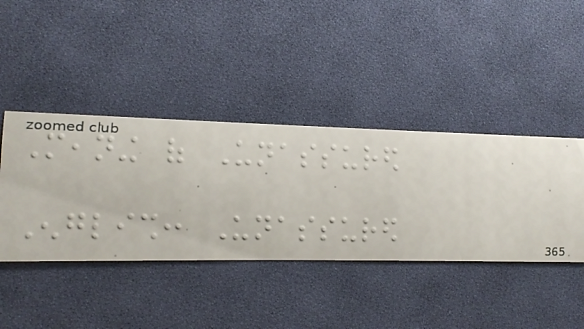Meaning of Unassured
English: Unassured
